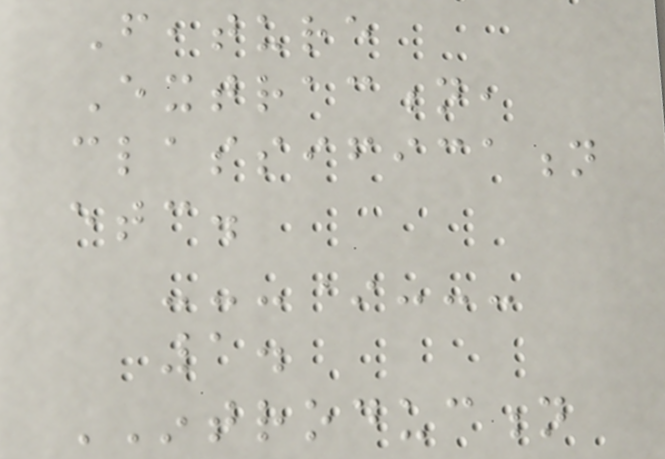Feature
Extraction,
classification
etc.
---*---
1.
INTRODUCTION
